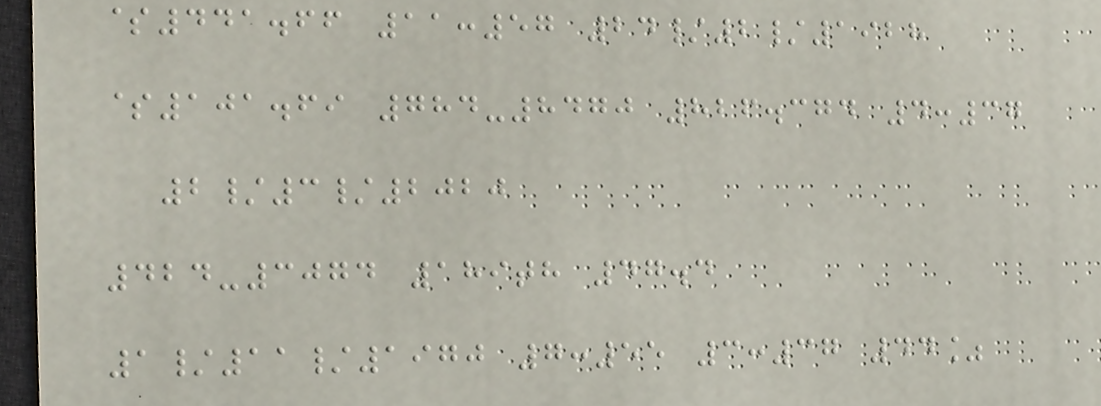$441.66 11:57 24/2/1928
$101.69 784-8470 826.374 4:37
2/3/2020
424-3074 189th 47.4
1/11/1970 7:55 3:37 44%
